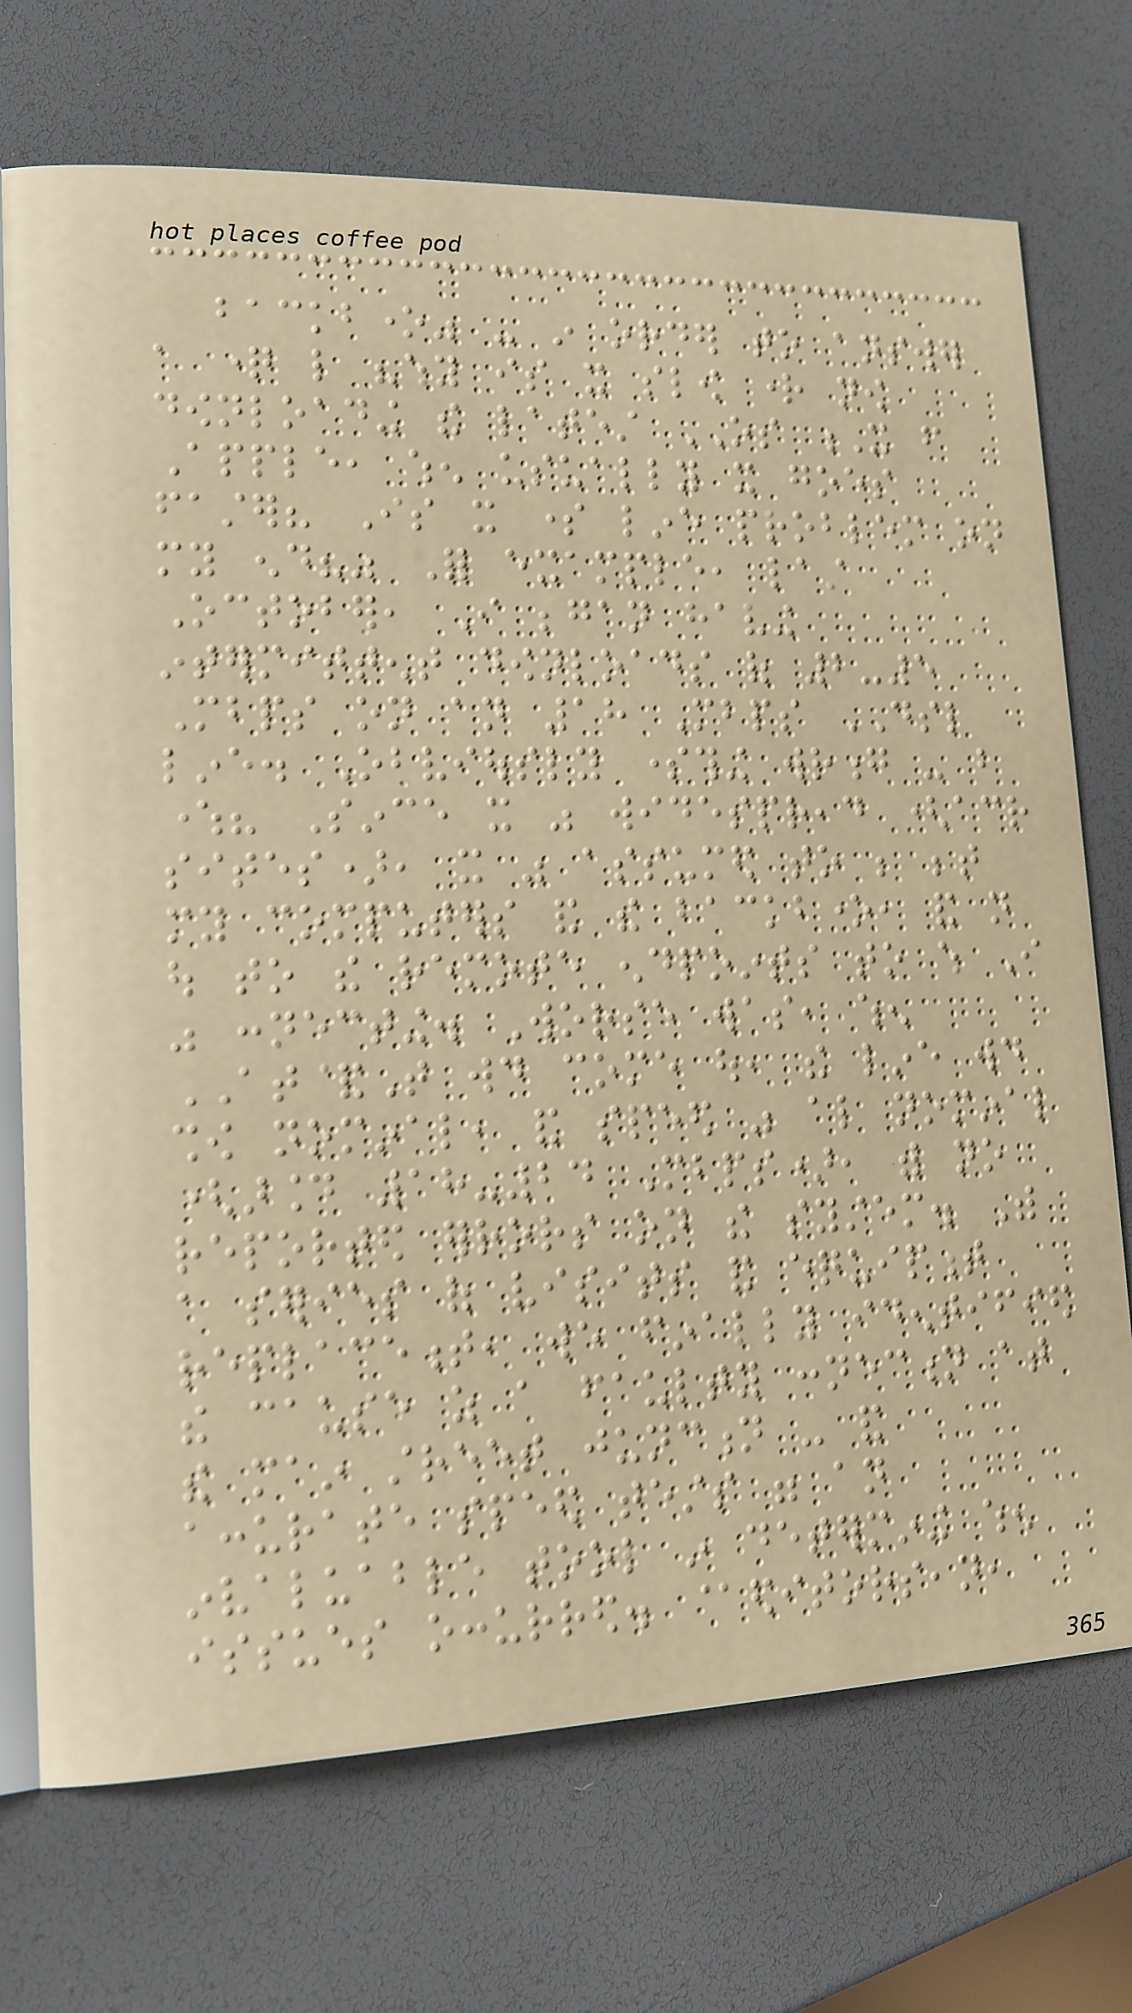backbone" - in order to answer
a question like "why is it slow right now
downloading the latest OS X from
Apple, when usually it goes
faster? Is it some line problem on
my end?" For example, last
October, I began having
intermittent downloads of 2-5
Mbps on an 18 Mbps DSL
line. Obviously something wrong - but
where? Since it was widespread (across
sites), it was assumed to be between
my computers and the backbone, and not
out to the remote endpoints to which I
was connecting. Worse was, when
AT&T would come out, the line would
show nominal, and speed was also nominal
(around 18-24 Mbps), with no
reported errors on the system. With
a series of visits and equipment
replacement, we finally identified
the cause as a faulty connection at
the main street junction - and
accurate speed tests were an
invaluable tool in determining when
issues occurred. @editorsean,
